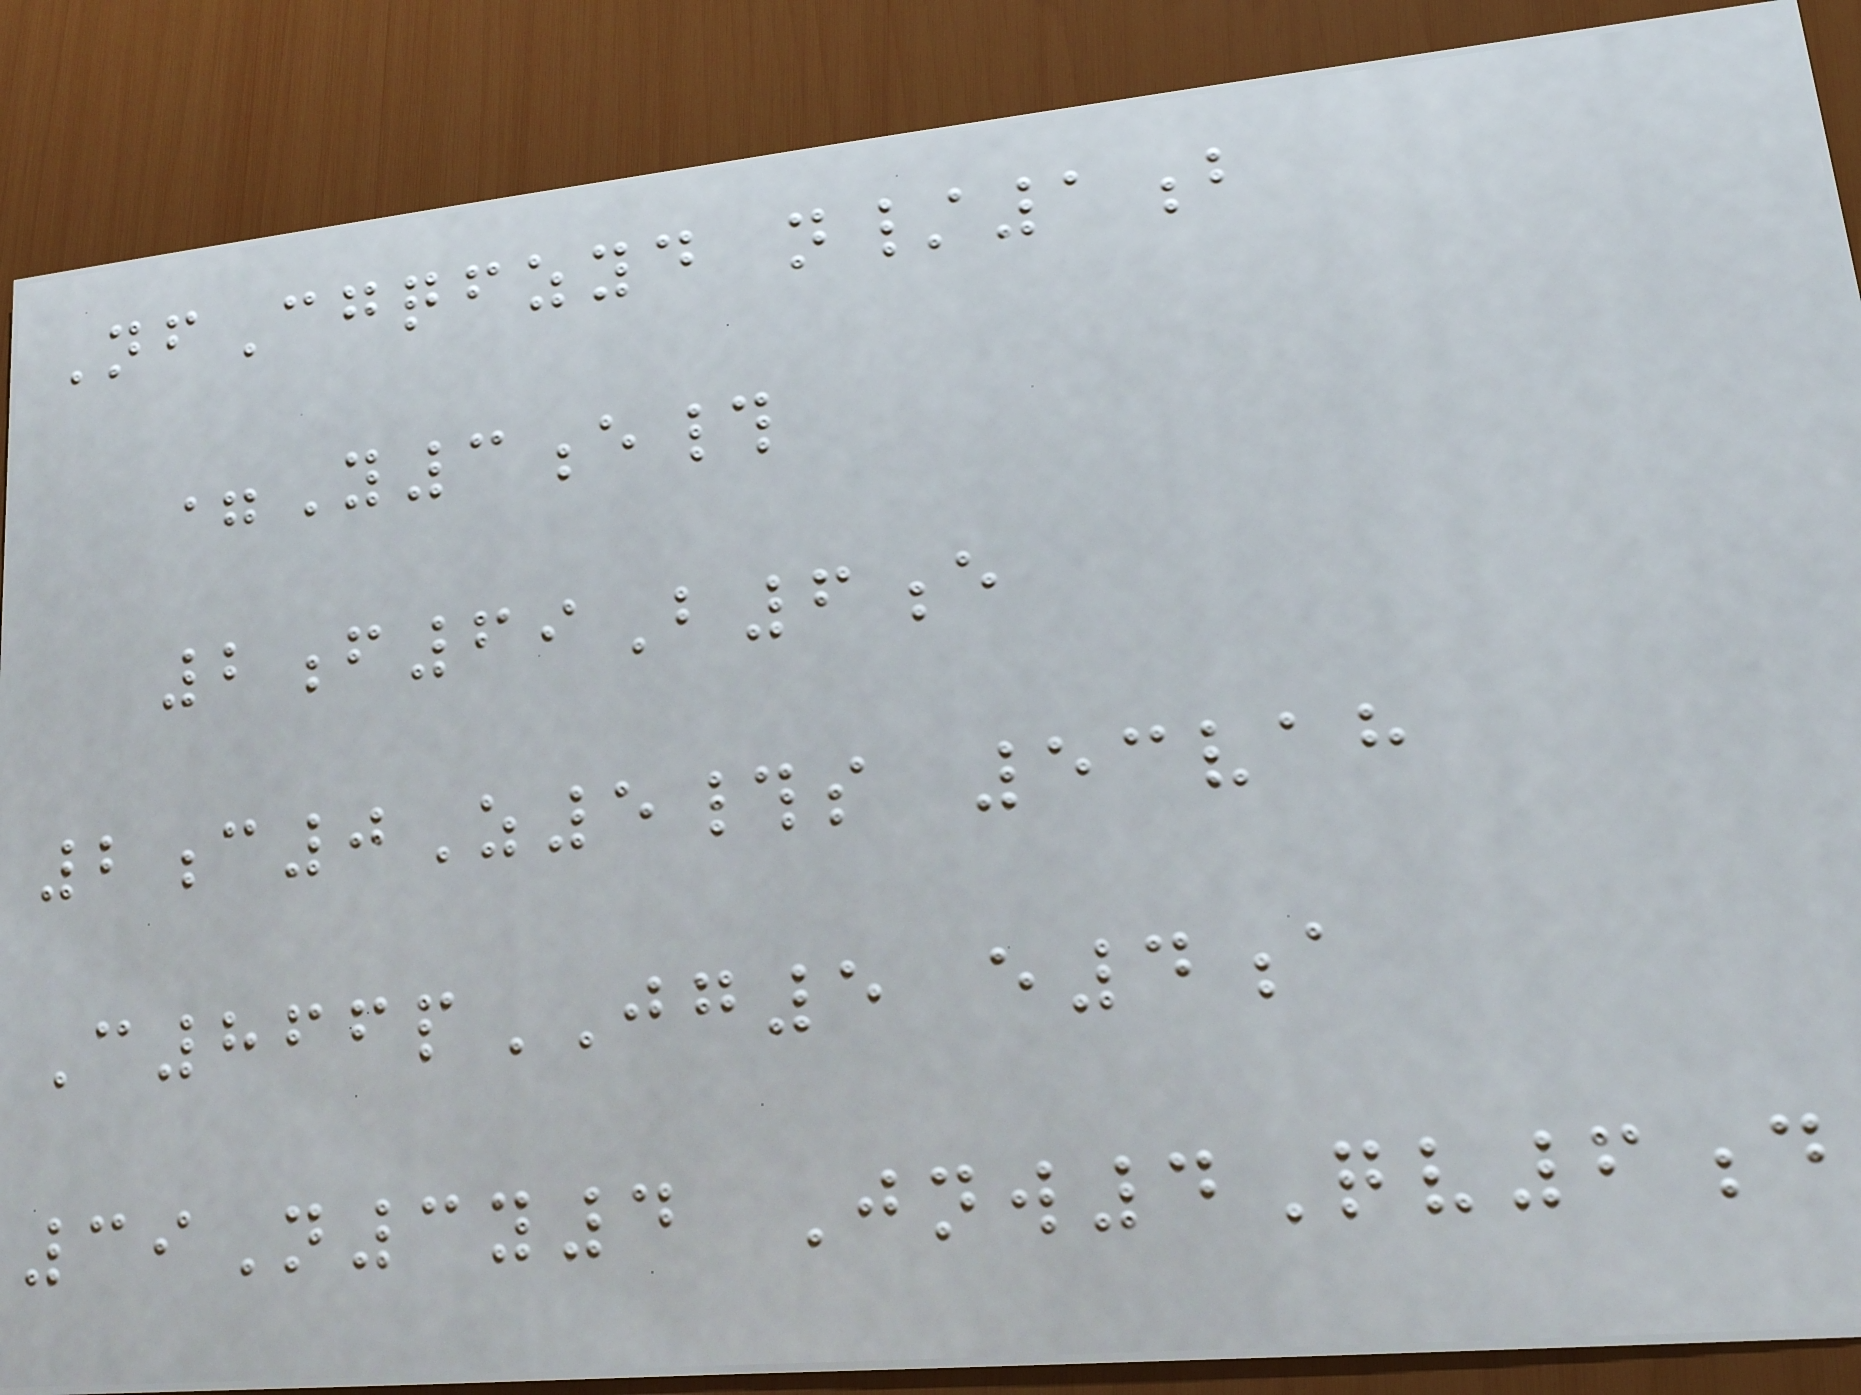NfCgqfzyd n/1b
=Y3e#
2f69B6e
2c0Z5#s 53vah
C866pJG5 e4a
39N3y4 Jnw4Qv6d
